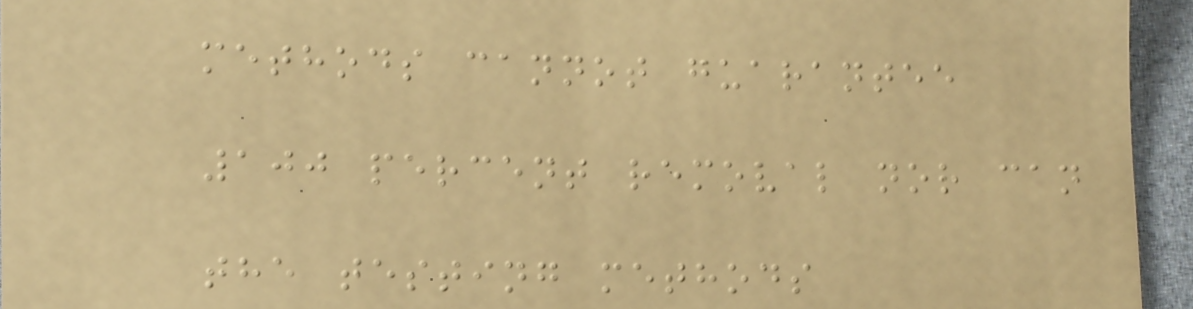methods cannot guarantee
100 percent removal nor can
the testing methods
